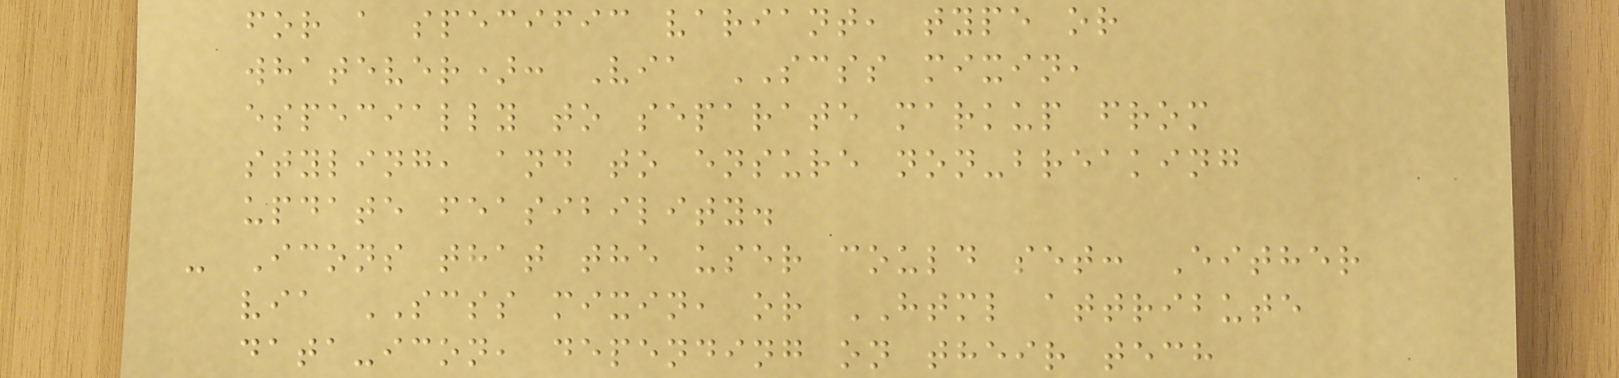for a specific variant, type or
whatever): Via SCSS mixin,
especially to separate markup from
styling, and to ensure non-breaking
update feasibility.
- Icons that the user could set: Either
via SCSS mixin, or HTML attribute
data-icon, depending on their tech
